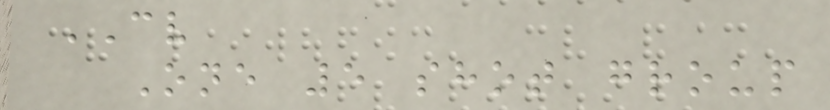CV
One 5 shot group
